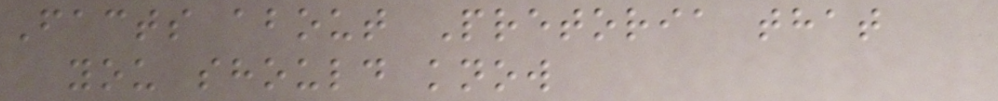Facts about Pretoria that
you should know
